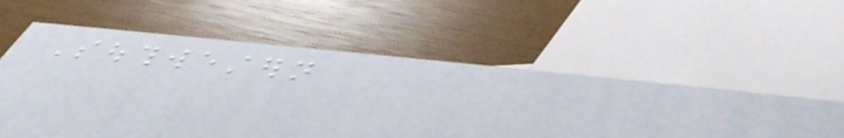Southwestern
